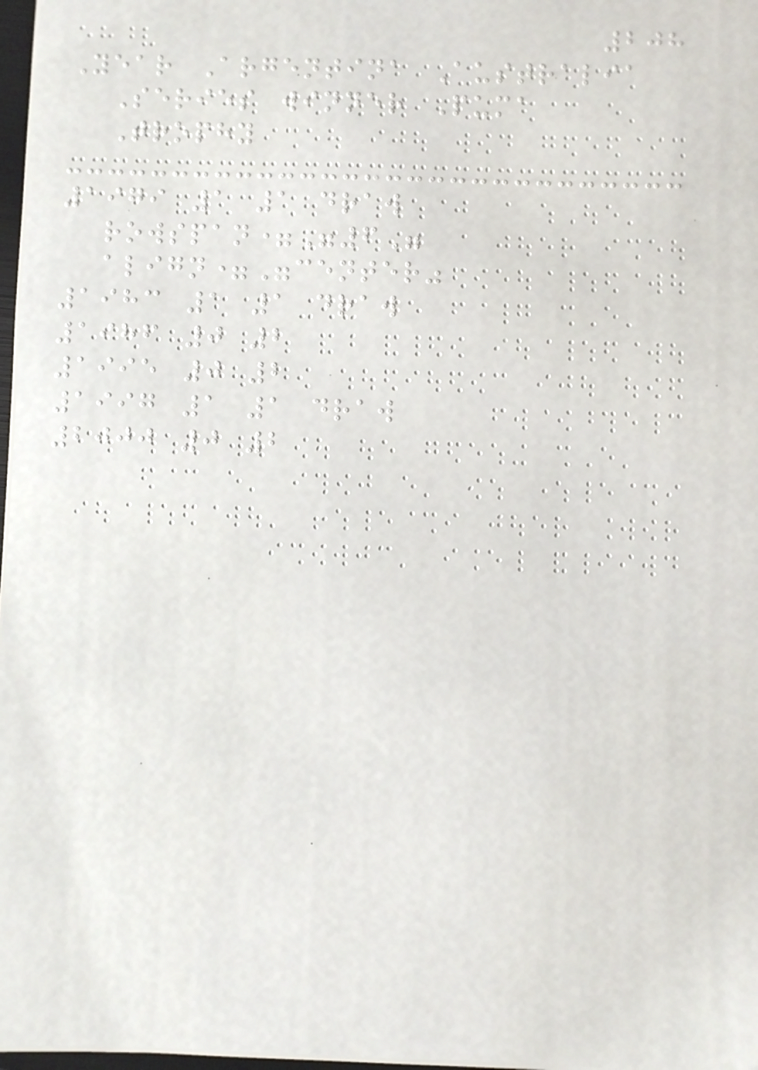208
Year Argentina Australia
Series winner Puma
Trophy
1979 1 1 draw
rowspan="6"
align="center"
1983 1 1 draw
1986 0 2
1995 0 2
1997 1 1 draw
2000 0 2
